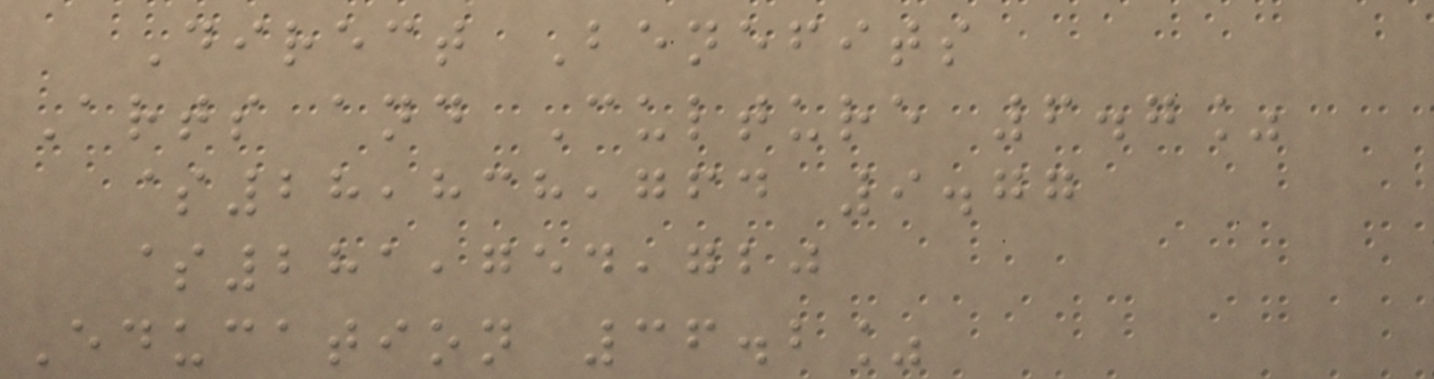Direct Benefits
Arts and Culture 6.7%
$28,838,764 9.77
$281,754,720
Education 36.2%
